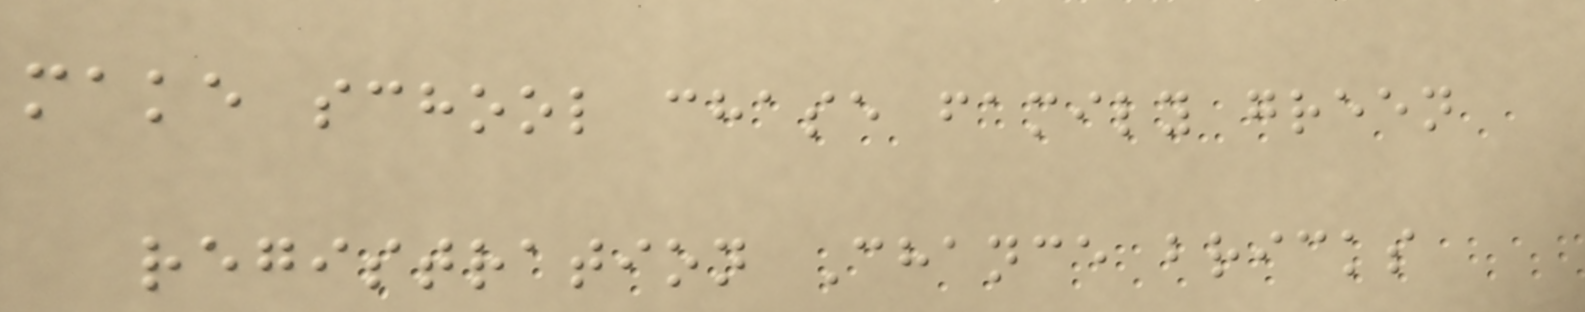make school chase family green
registration Chance bricks
